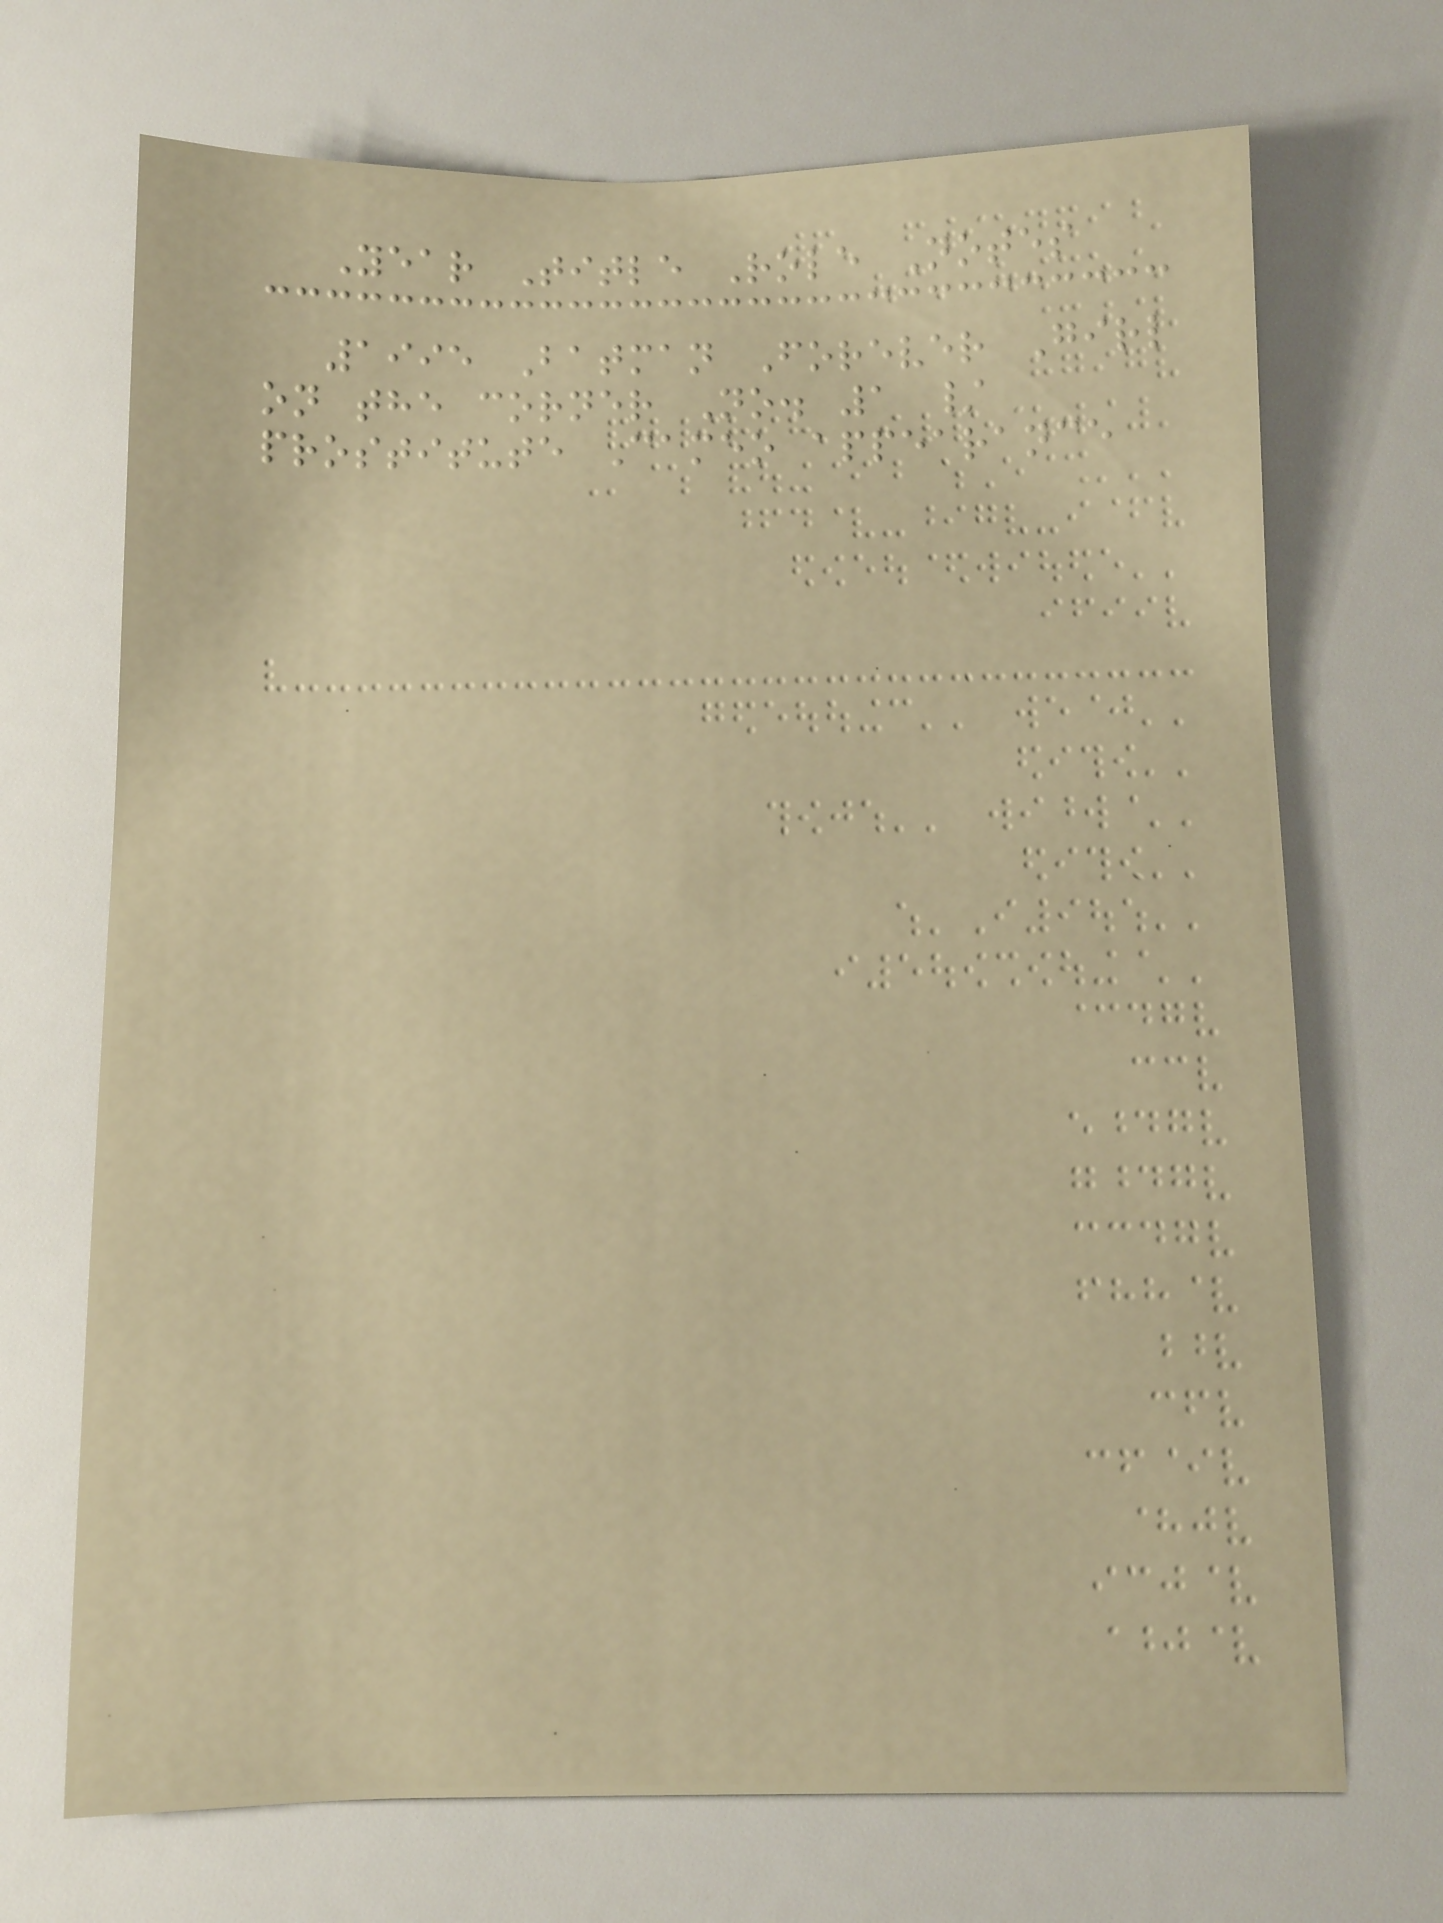Year Title Role Notes
1995 Batman Forever Girl
on the corner No. 1 /
prostitute Cameo appearance
